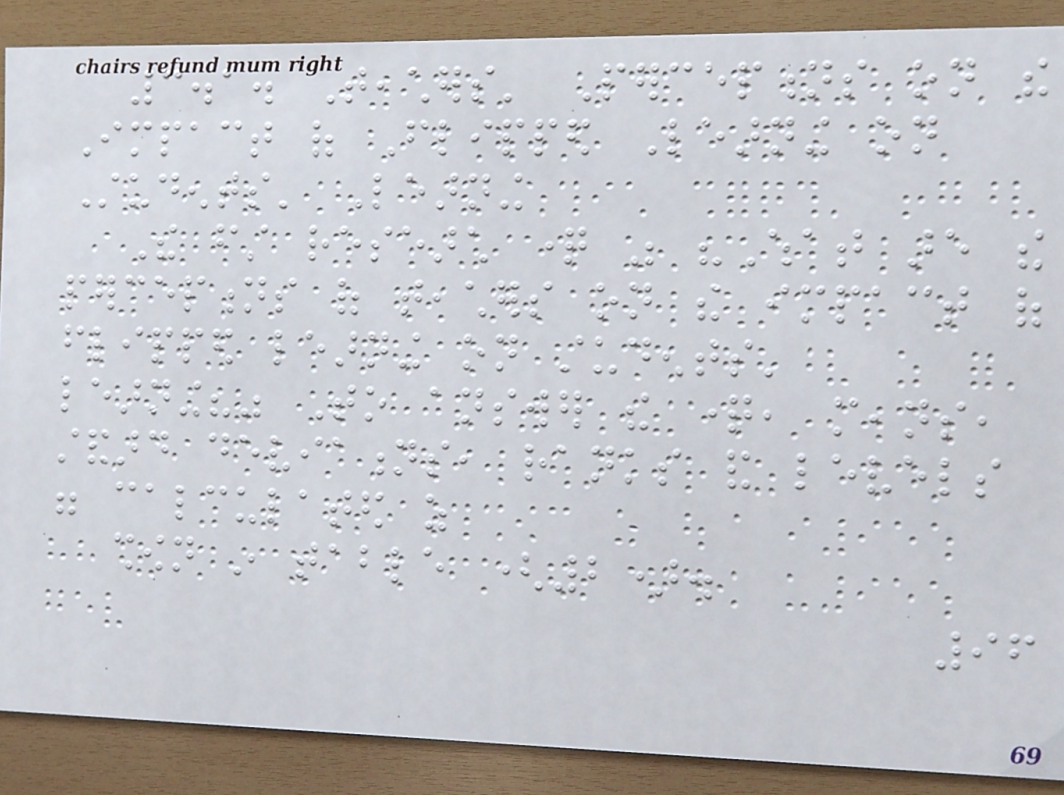3.1. Teachers' Perceptions on the
Impact of Flipped Learning on
Students' Learning
The first research question was "What are the
perceptions of teachers on the impact of
flipped learning on students'
learning?" To answer the question, means,
standard deviations, ranks and levels
were calculated as
shown in table (2).
96
